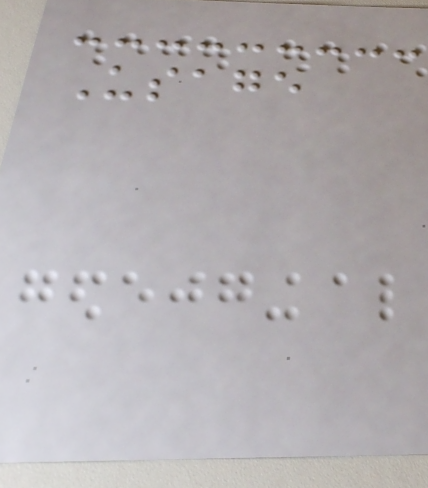Usage
